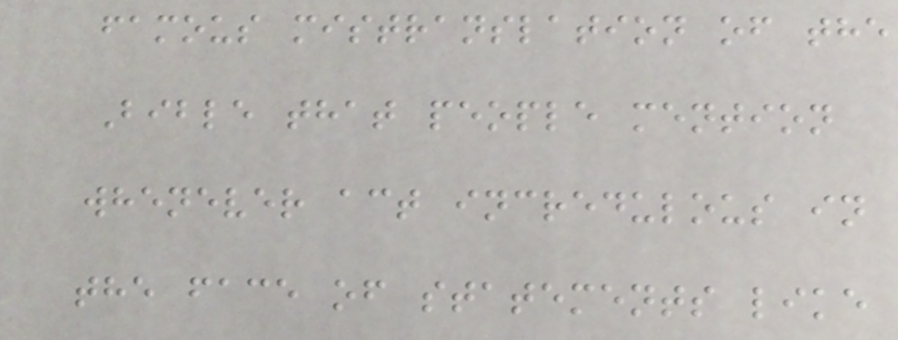famous mistranslation of the
Bible that people mention
whenever act incredulous in
the face of statements like
